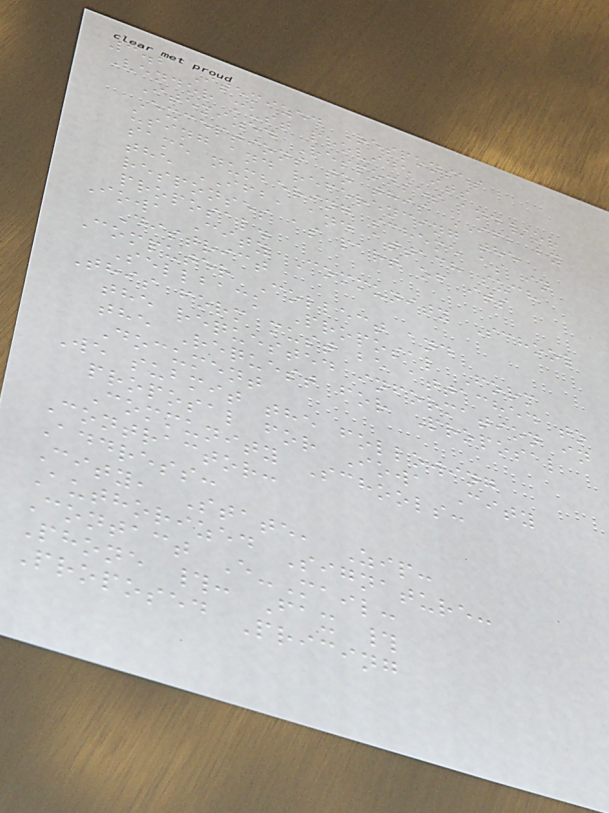3.2 Itemized Responses
Vendor must provide its
Itemized Responses and/or
Exceptions to this IFB by
using and referencing the
same numbering scheme as in
the IFB, and attach such
responses as part of its
proposal.
Iowa City Community School
District
Computer Collect and
Sellback Proposal Form
This form must be attached to
the requested information in
the Request for Proposal
Document
We submit the following
proposal for Iowa City
Community Schools:
Contractor:
Address:
City, State, Zip:
Authorized Signature:
Contact E-Mail:
Phone #: Fax #
Proposed Pricing
